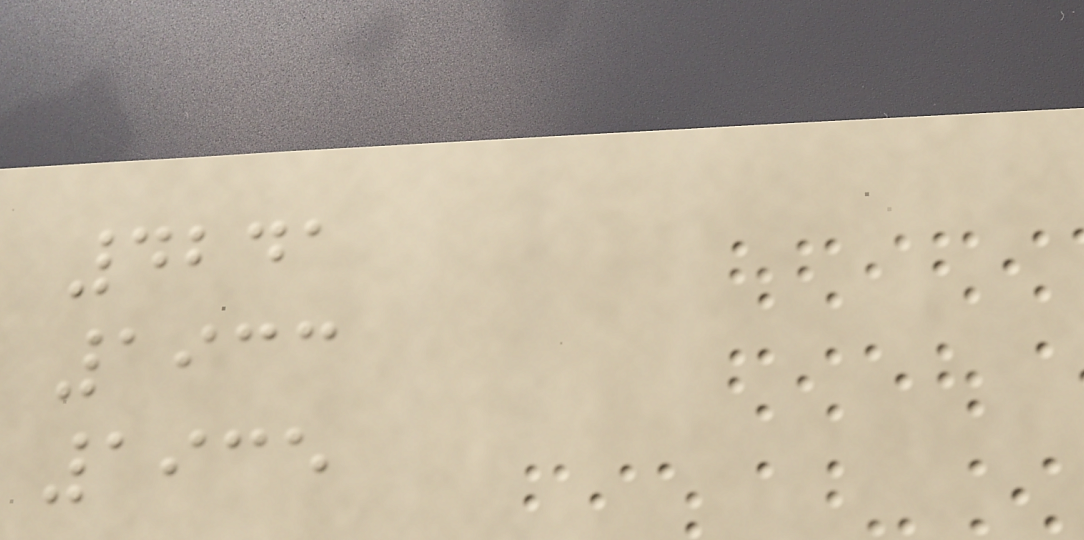4241
1933
1935
